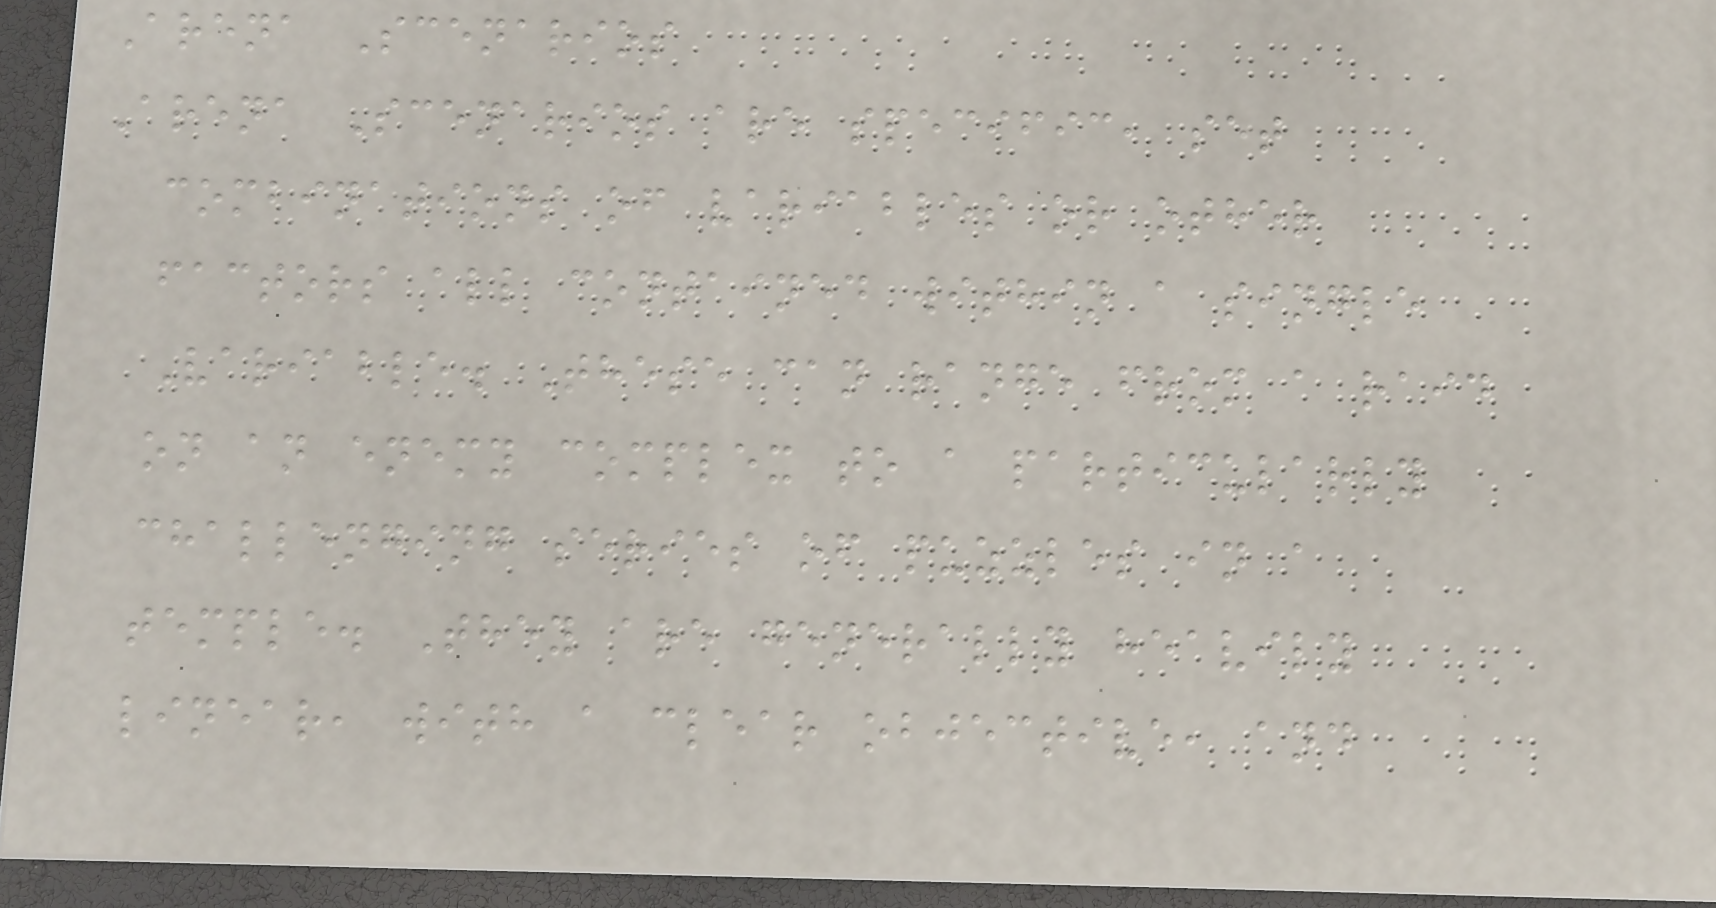Arena Scenarios
Arena Scenarios are specific, set
combinations of variables or other
factors all contained within a single
Variable. These can range from a raid
on an enemy complex to a particularly
challenging series of puzzles in a
temple. They are generally heavily
linear, with a clear objective, and
